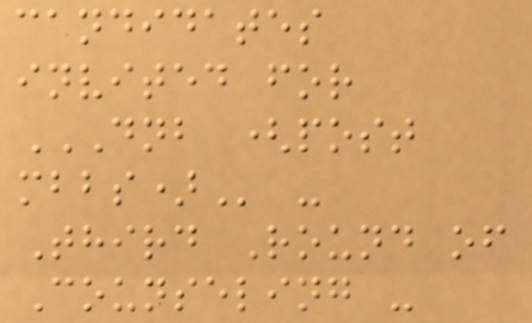candidates
invited for
DNB (POST
MBBS) -
Third Round of
Counseling -
